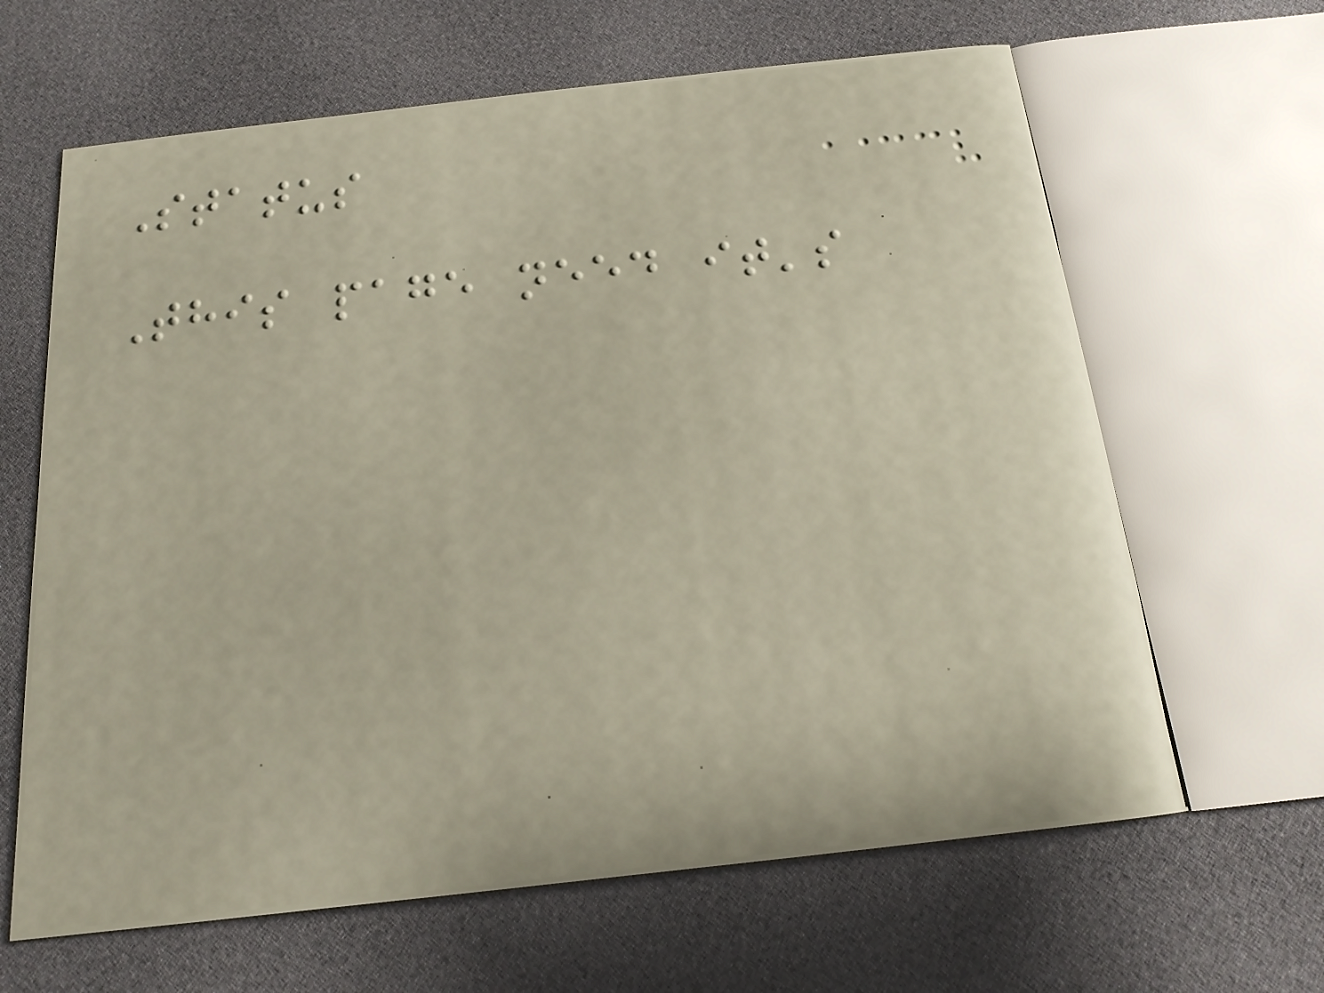Status
This page need it's
